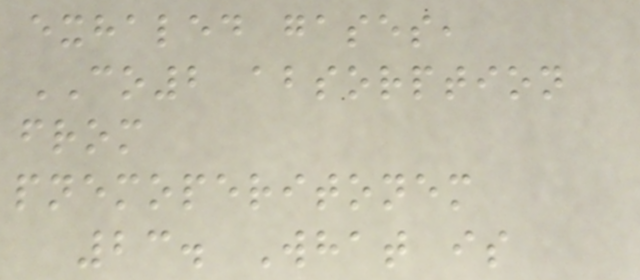exhaled gases,
CO2 absorption
from
pnemoperitonem
23. What is
